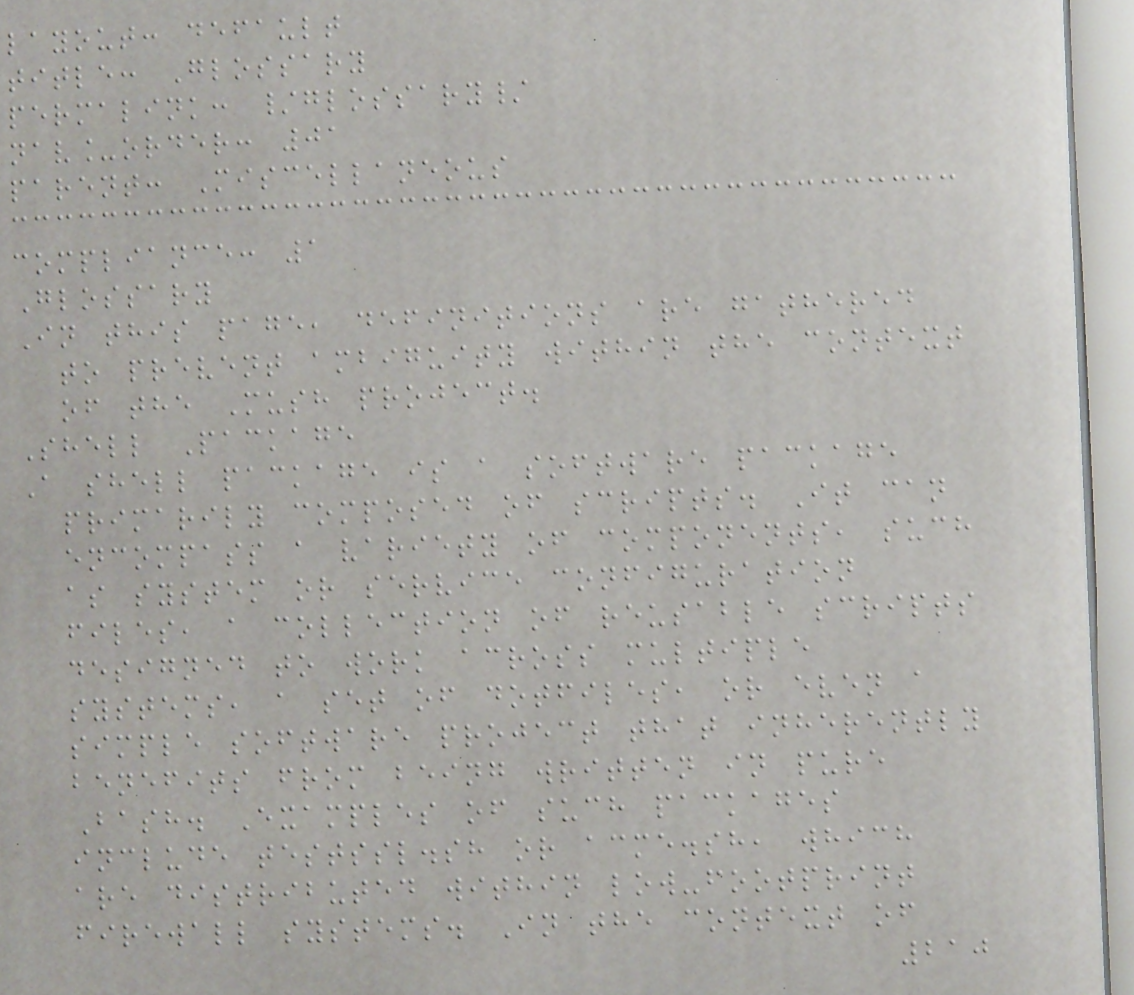layout: default
title: Glossary
permalink: /glossary/
nav_order: 01
parent: Miscellaneous
compliance: 1
Glossary
In this page, definitions are gathered
to prevent ambiguity within the context
of the Mush project.
Shell Package
A shell package is a software package
primarily composed of scripts. It can
encompass a variety of components, such
as system or service configuration
files, a collection of reusable scripts
designed to work across multiple
systems, a set of dotfiles, or even a
simple software project that inherently
benefits from being written in pure
Bash. Examples of such packages
include testssl.sh or acme.sh, which
are distributed within low-footprint
firewall systems. In the context of
210
